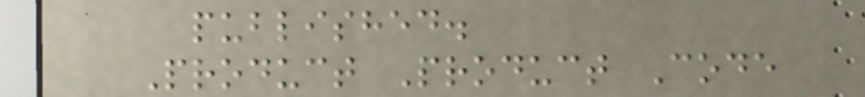published.
Product Product Code
